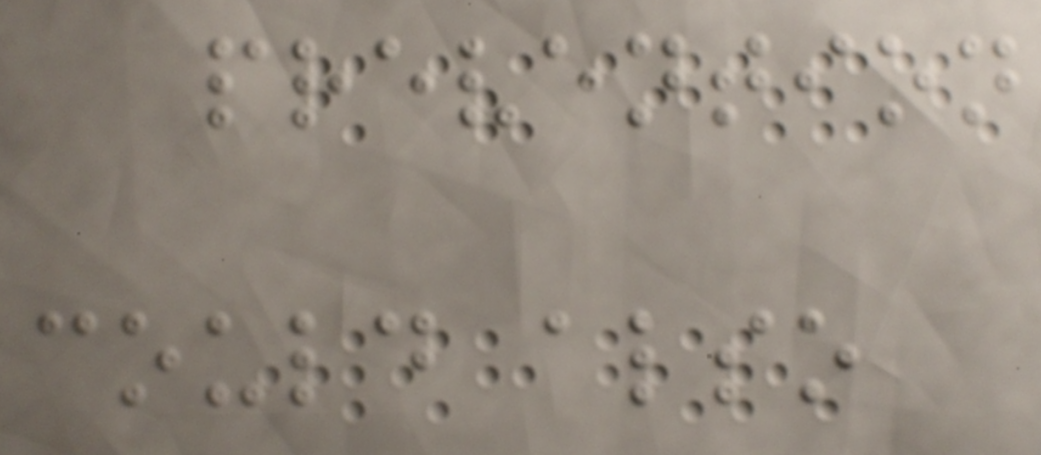prevention
could also
